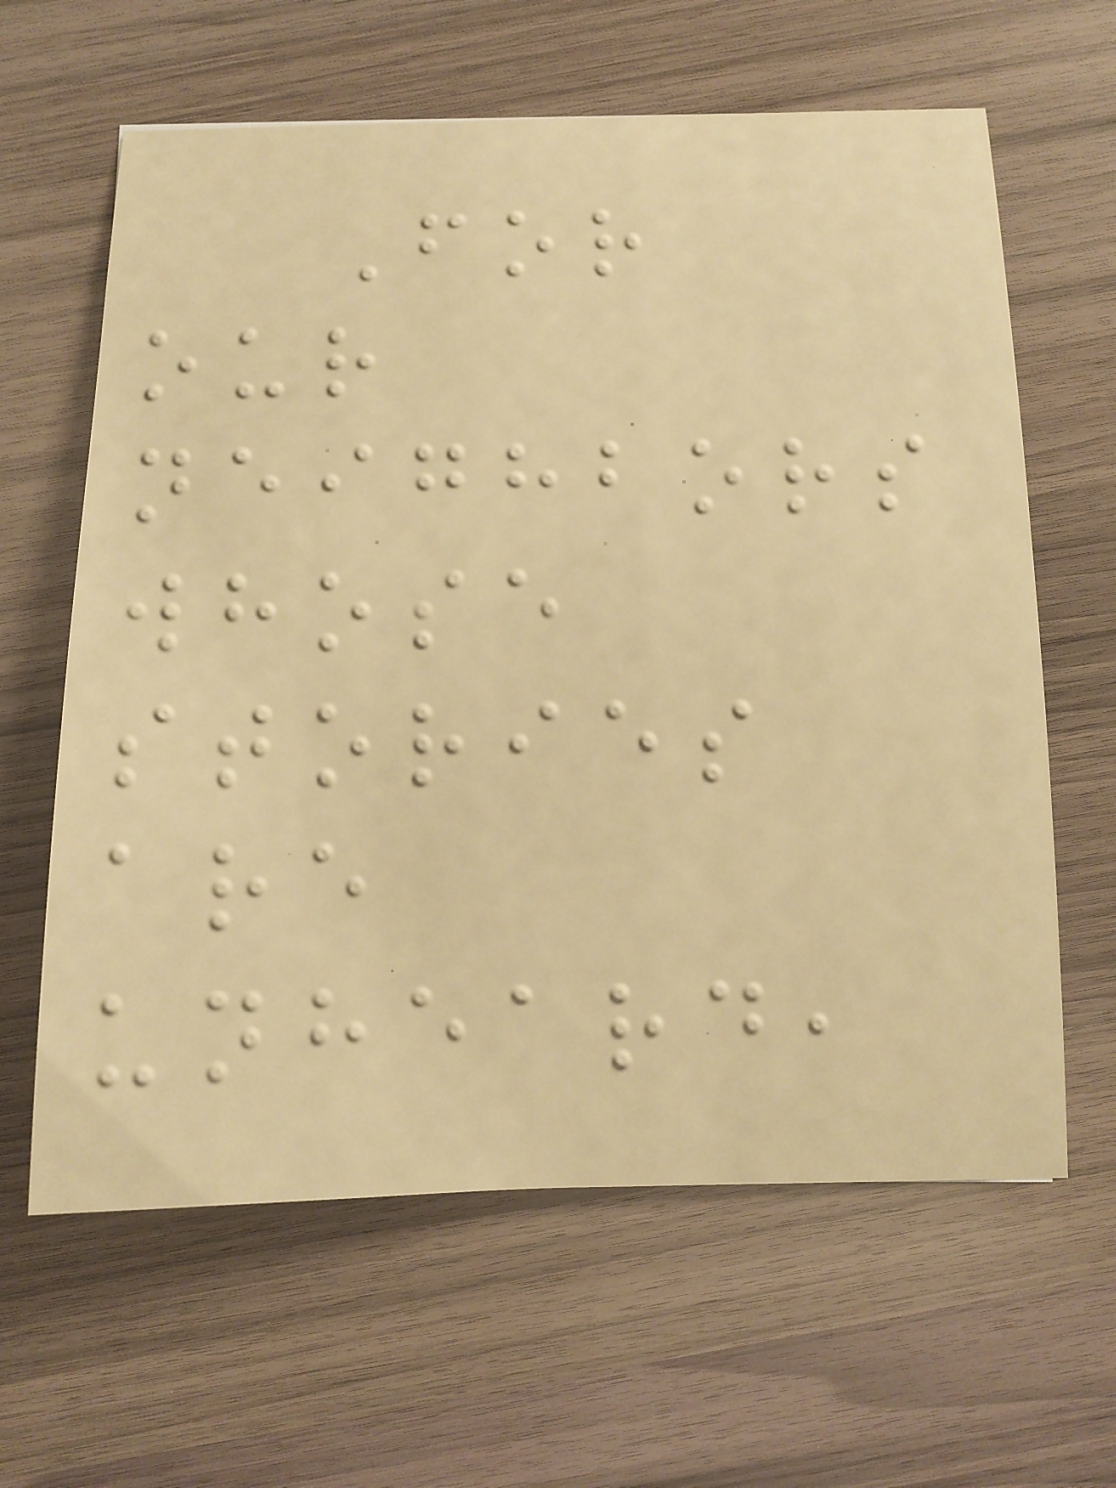For
our
neighbors
whose
stories
are
unheard,
